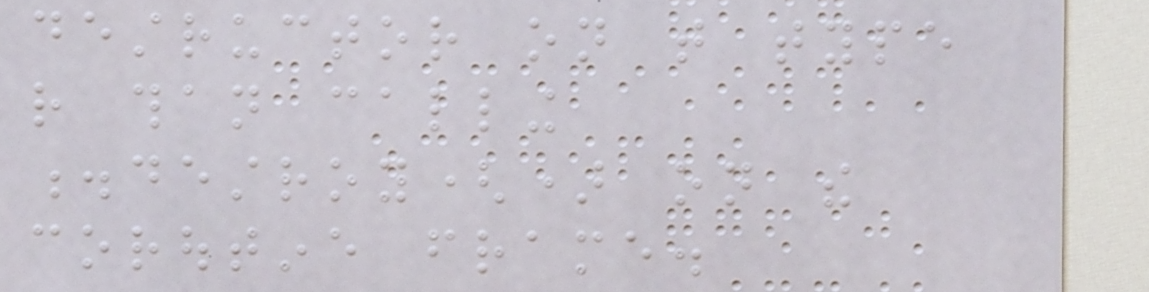destructor on that type
rather than calling
.destroy() on the
coroutine frame.
